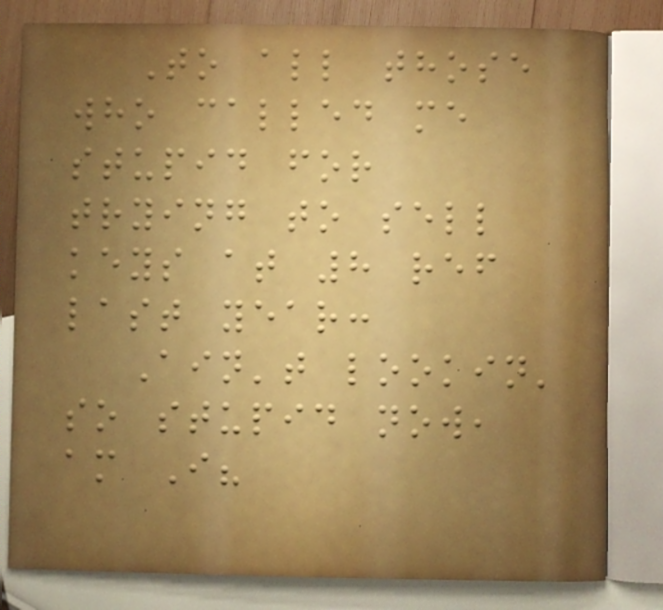To all those
who called me
stupid for
trying to sell
keys at 8 ref
last year:
Ain't lookin'
so stupid now,
am I?
